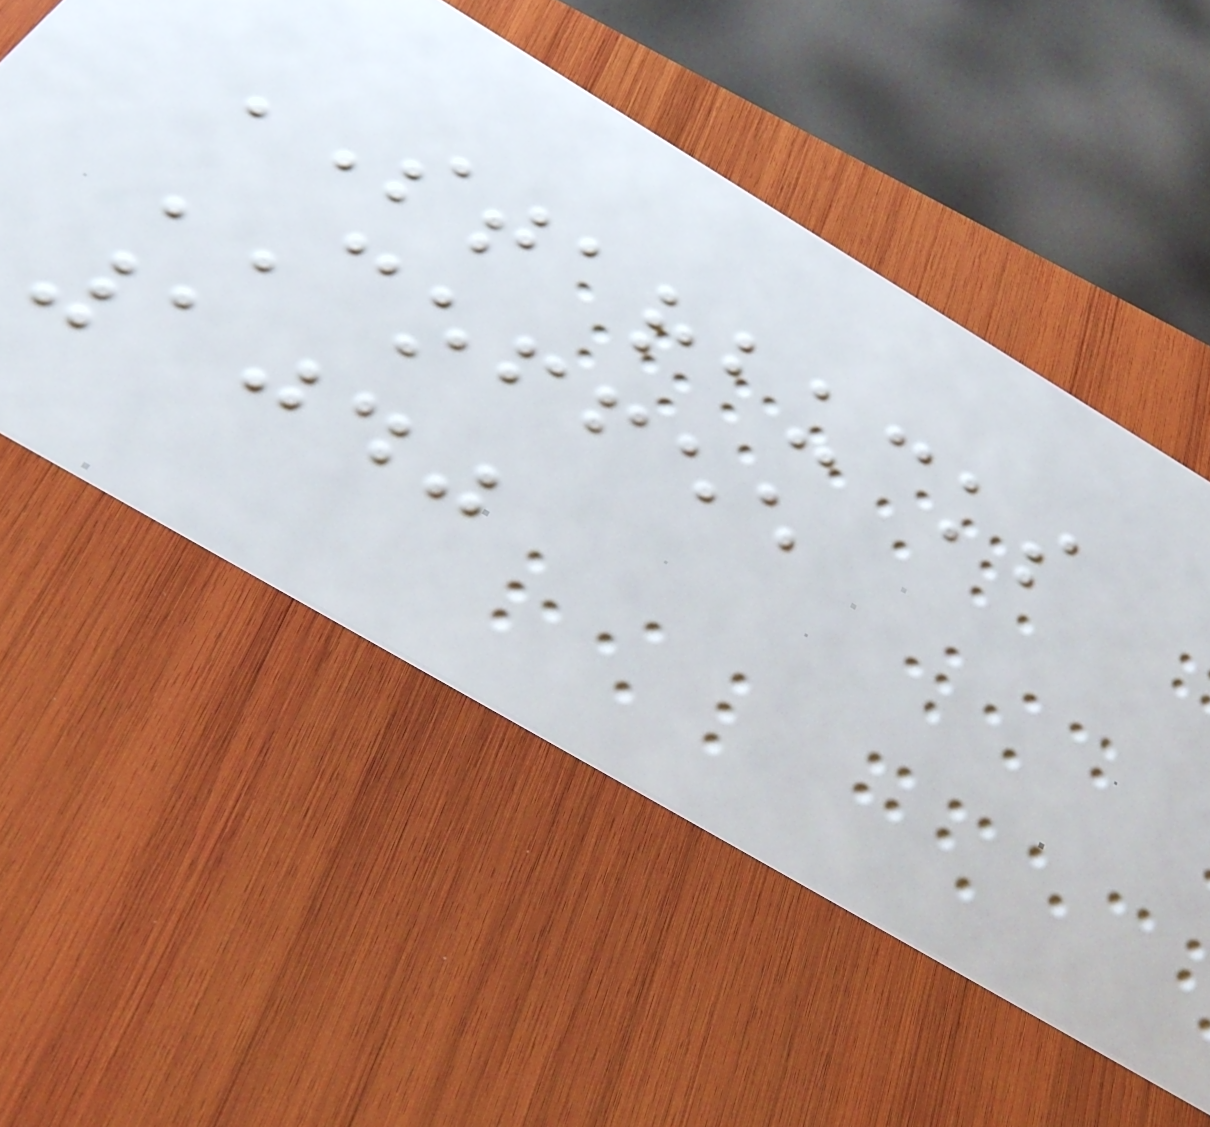STARBUCKS
COFFEE
1040
